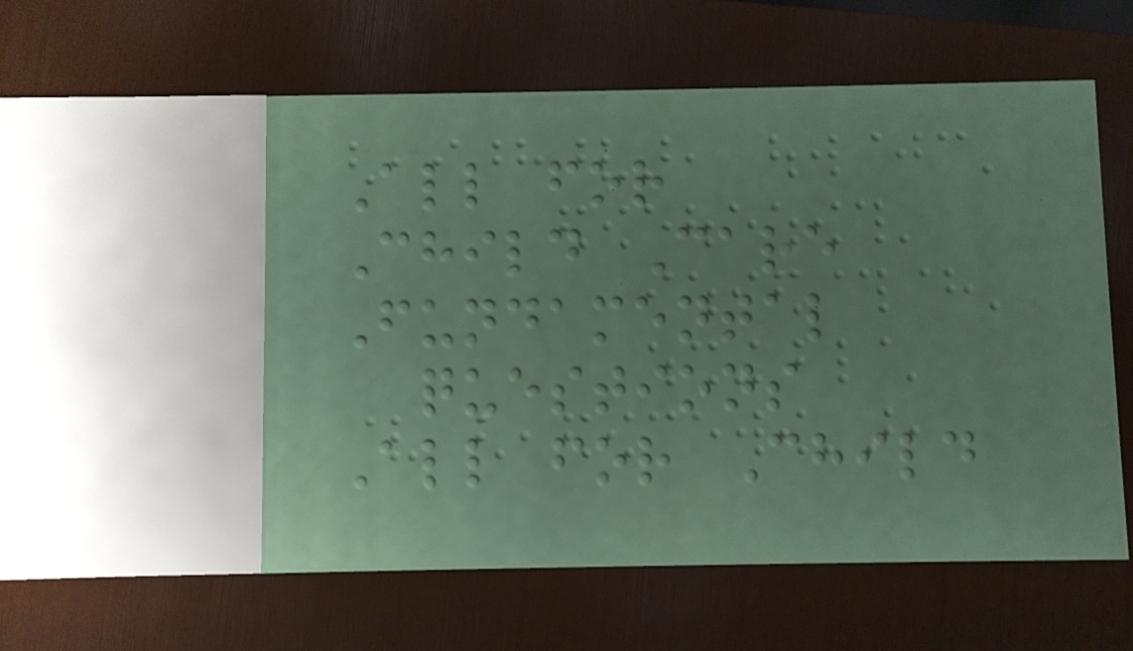All for
Child Care
Fundamental
questions
All for Child
